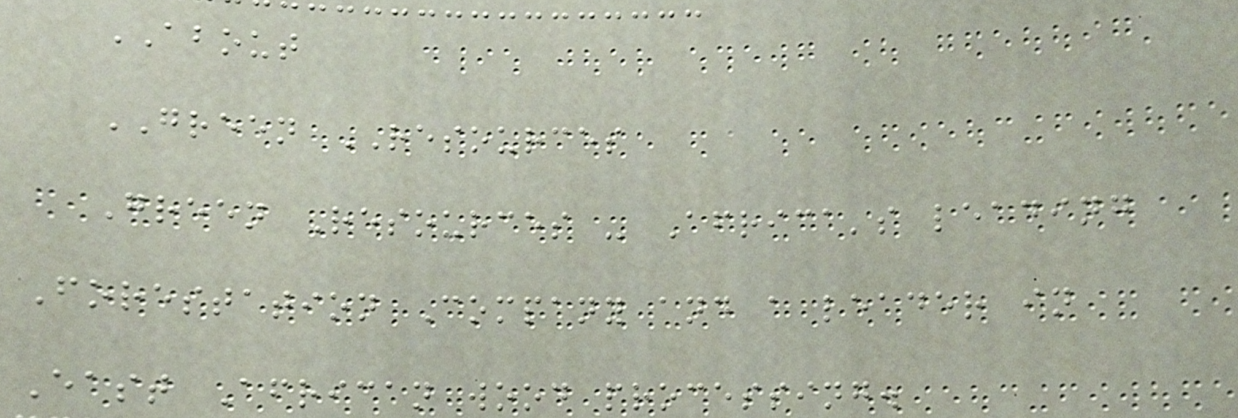ABOUT
GREEN RESOURCES
Green Resources - Africa's leading
Forestation Company and a leader in
East African wood processing.
